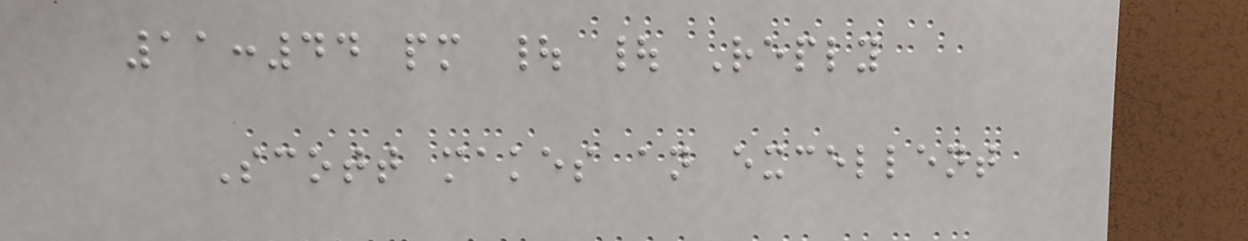11:44 pm | | Reply
Scott makes an excellent
